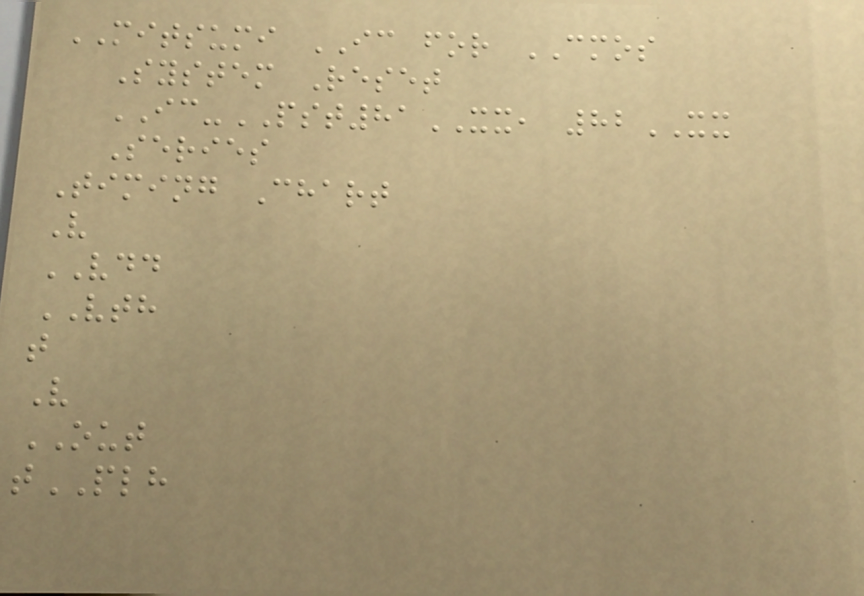MITSUMI IC for CMOS
System Reset
IC-PST81XX, 82XX
Series
Timing Chart
V
VDD
VTH
t
V
OUT
tPLH
